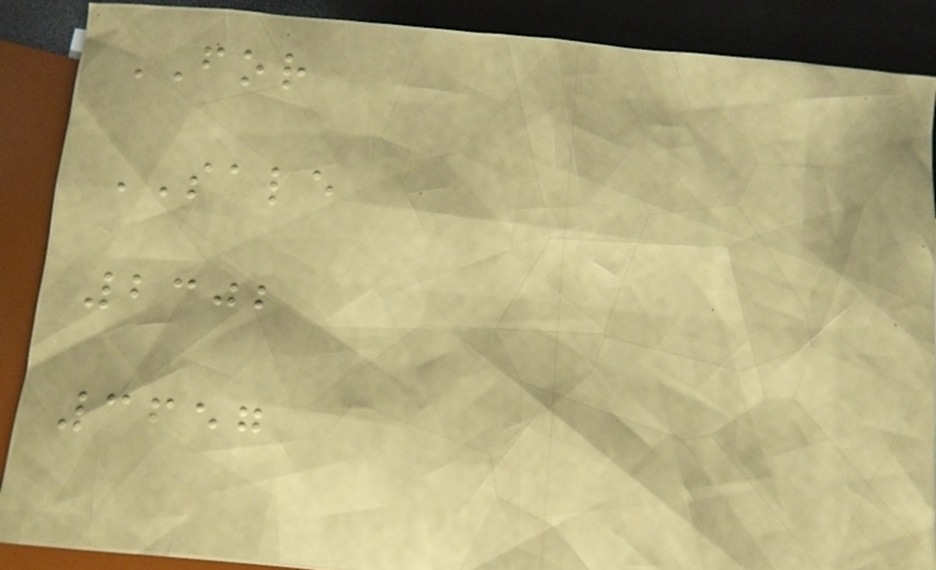FOR
SALE
2302
3657
